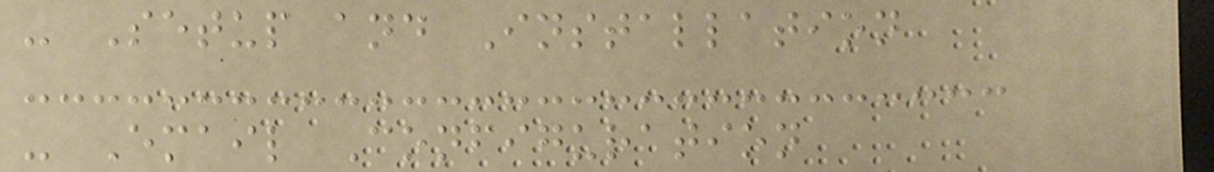- Setup and Installation
- Email Configuration
